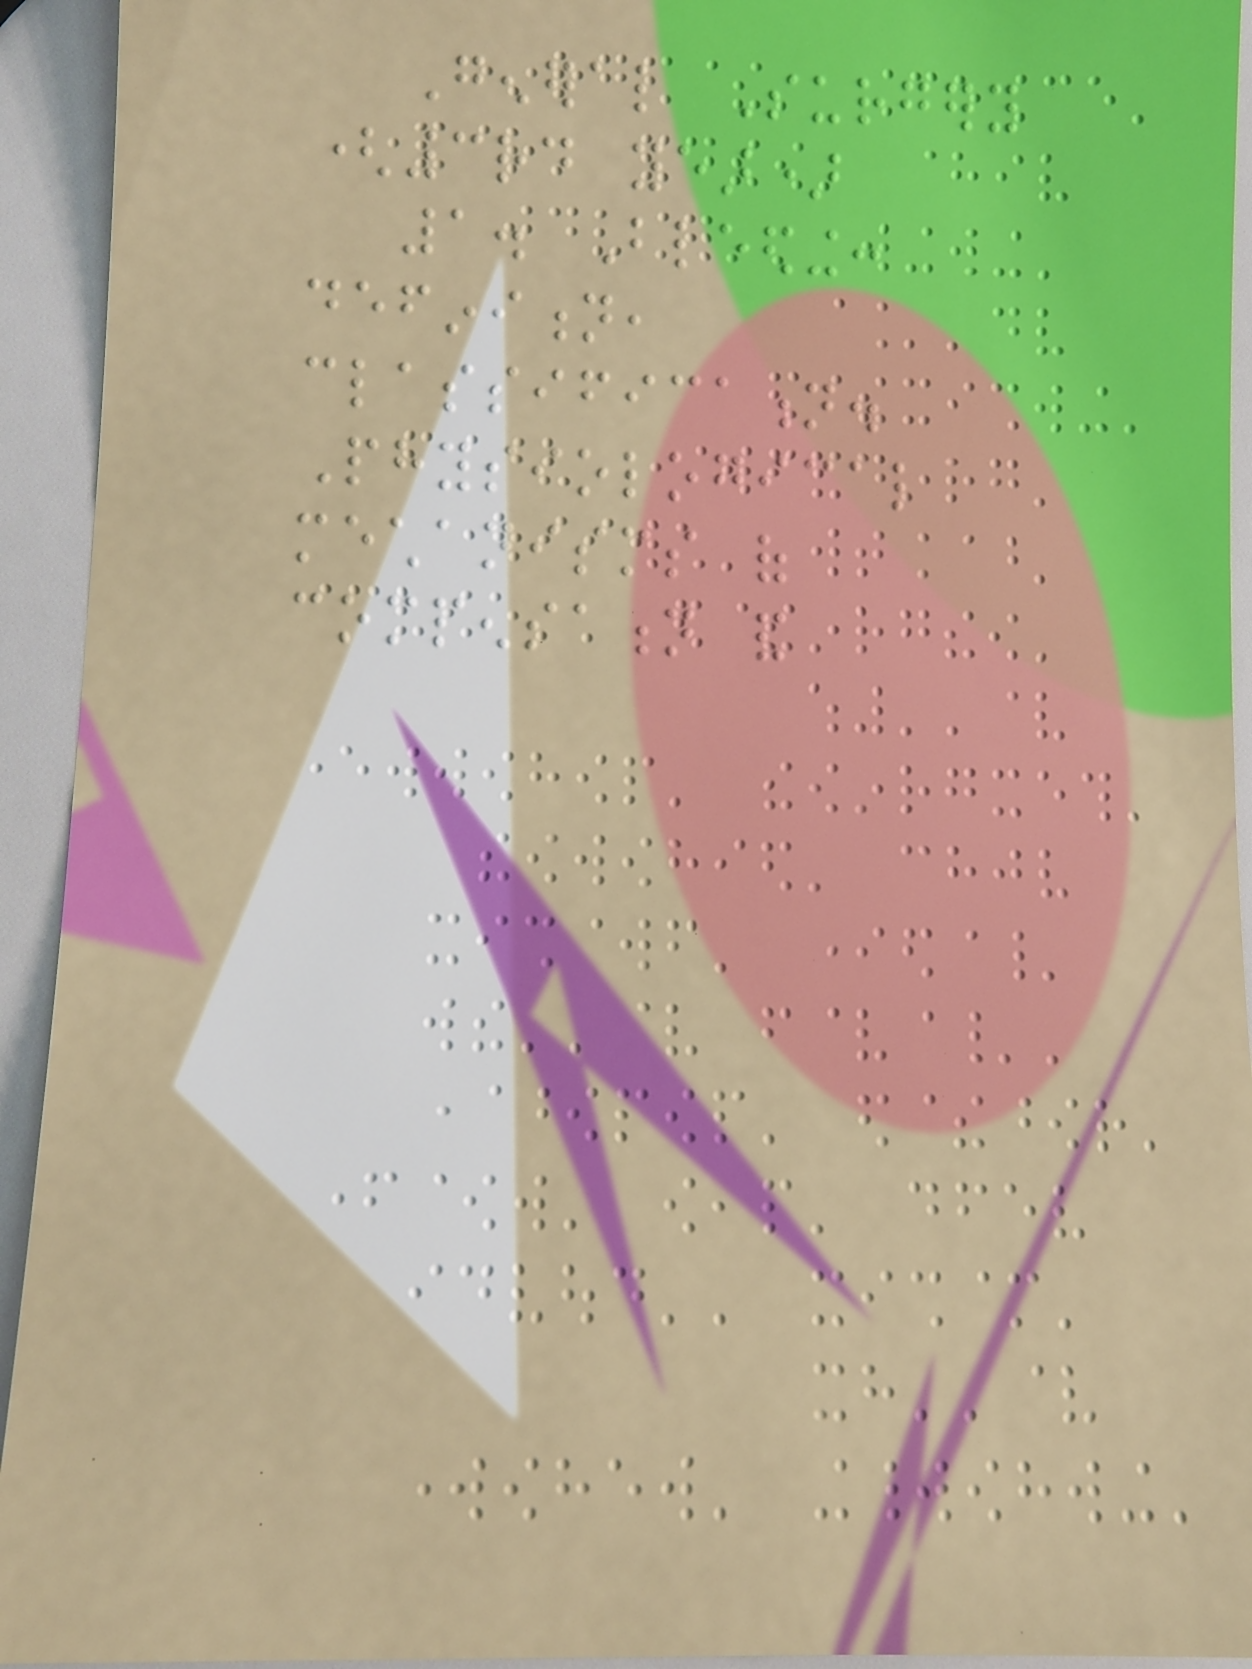General Surgery
(3rd year)
1. Bleeding:
definition,
classification.
Physiological
mechanisms of
compensation and
